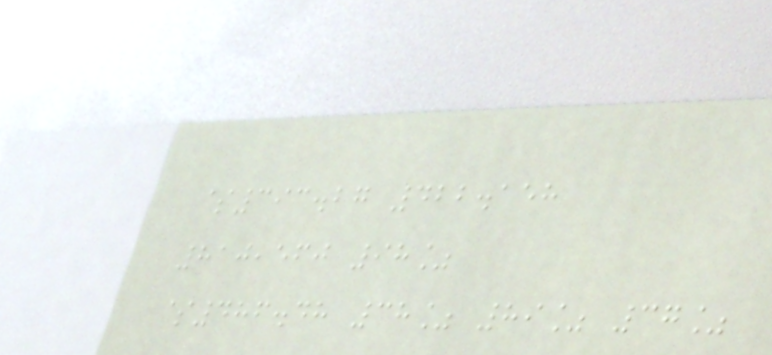$393.27 422.158
810,560 98%
$486.48 38% 89% 37%
